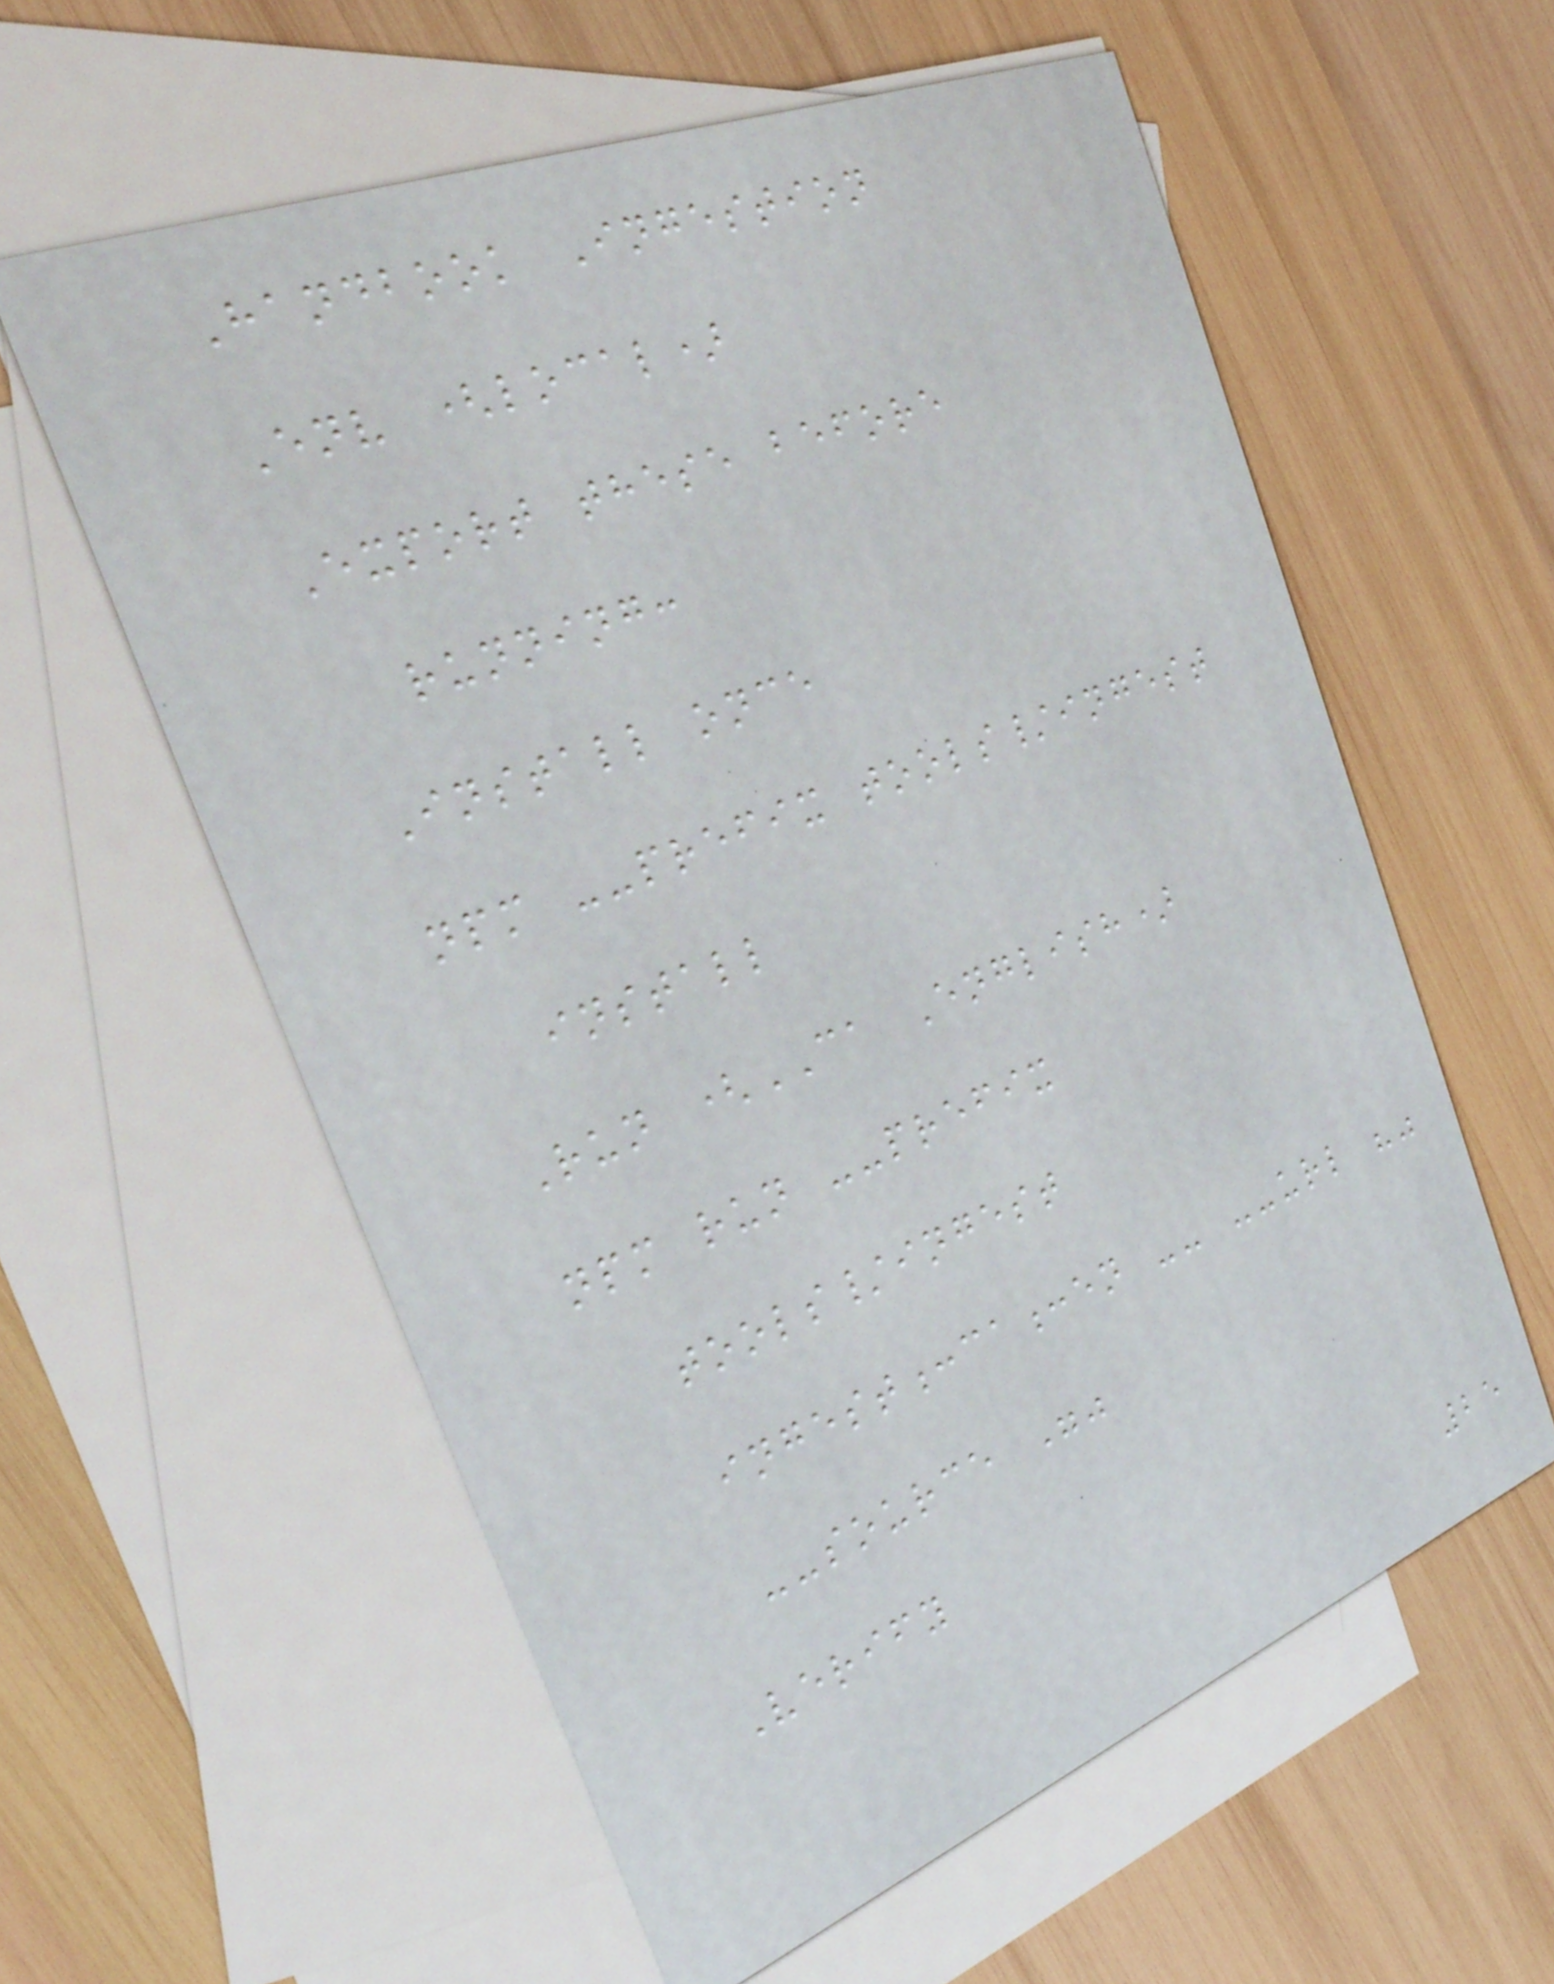Handbook Ingestion
Env (local)
Export these before
running:
Install once
npm --prefix tools/ingest
install
Run (CA English)
npm run --prefix
tools/ingest
ingest:ca:en -- --url ""
--source ""
Verify
25
